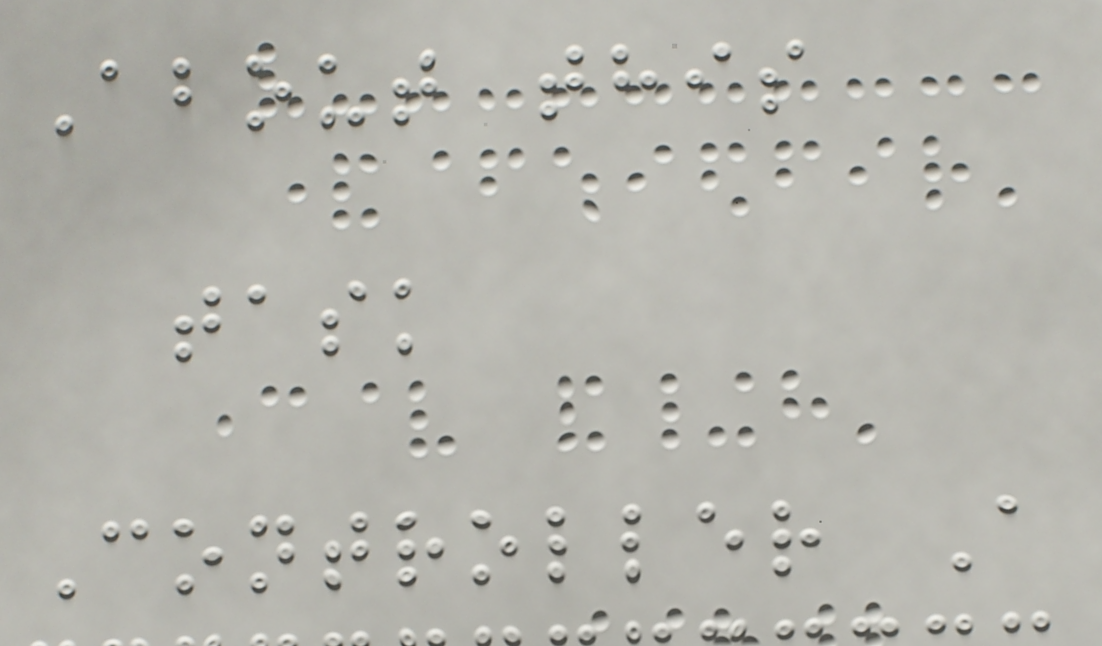About this
task
Controller A
